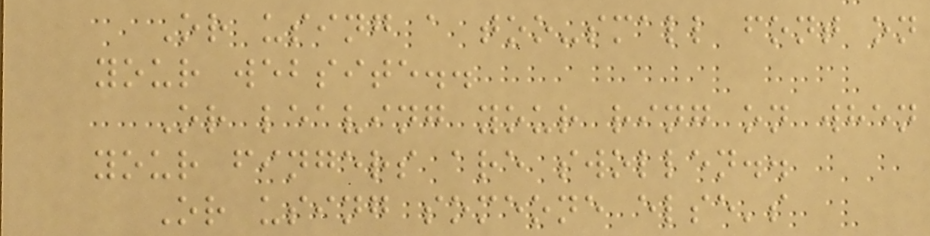Or using a too-small font on
your website..
Or leaving your ring on when
your fingers are swollen..
Or using someone else's
